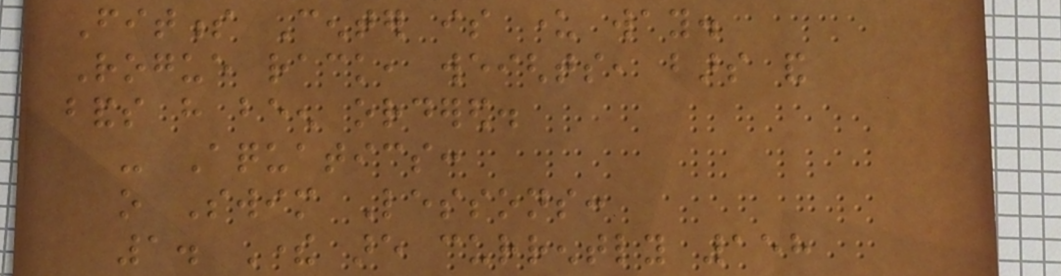Fitness Center is under way.
Rogue rack, weights, bars and
bands have been ordered.
- Aquatics:
o Swim Lessons:
1. There are currently 158
